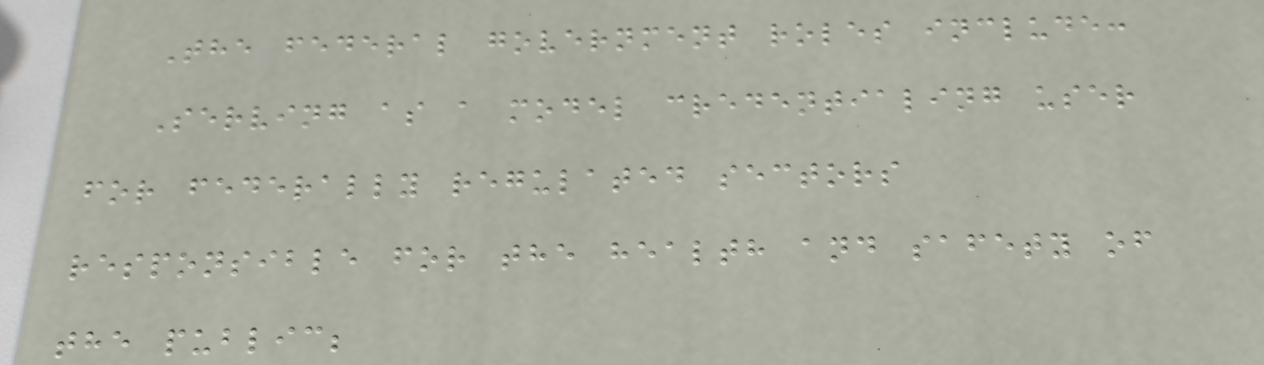The federal government roles include:
Serving as a model credentialing user
for federally regulated sectors
responsible for the health and safety of
the public;
